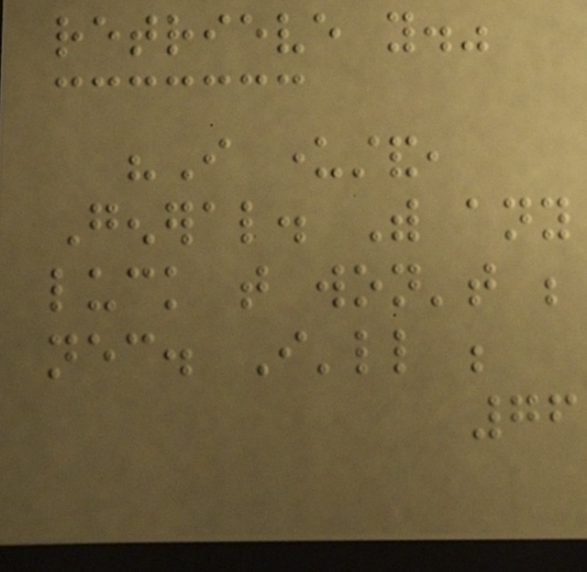retrieve you."
"I understand,
General. With any
luck that won't be
necessary. I'll be
76
